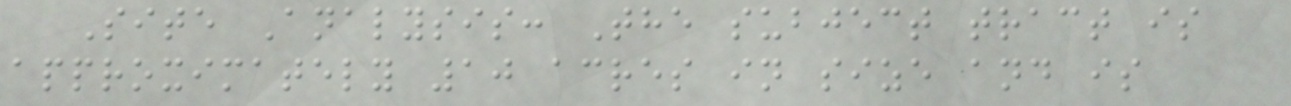Site Analysis: The subject tract is
approximately 10 acres in size and is
